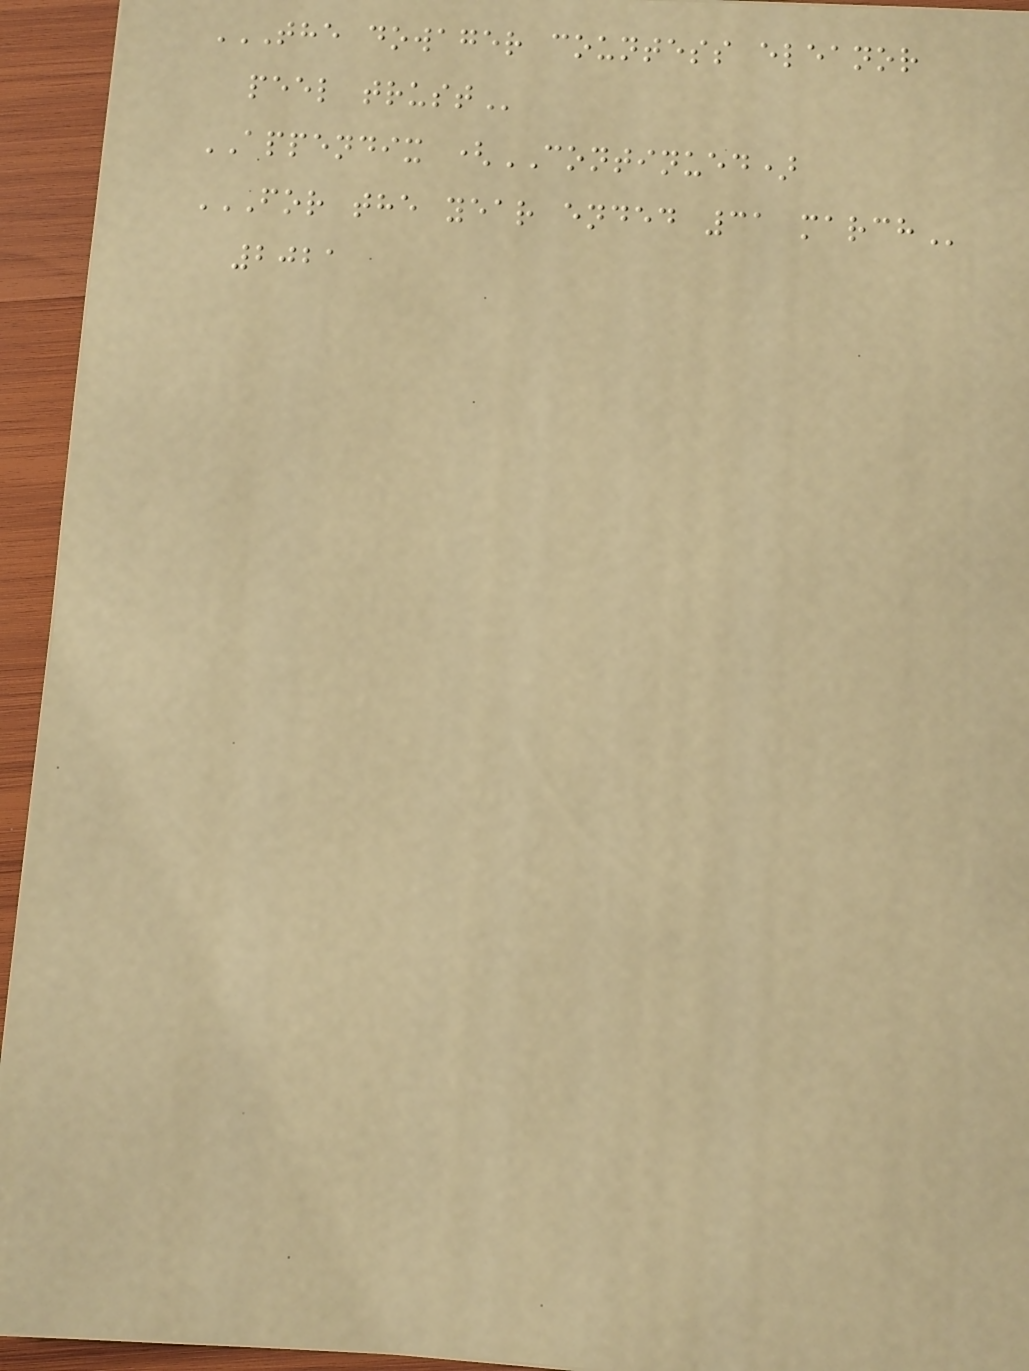THE DOWAGER COUNTESS ELEANOR
PEEL TRUST
APPENDIX (CONTINUED)
FOR THE YEAR ENDED 31 MARCH
2021
